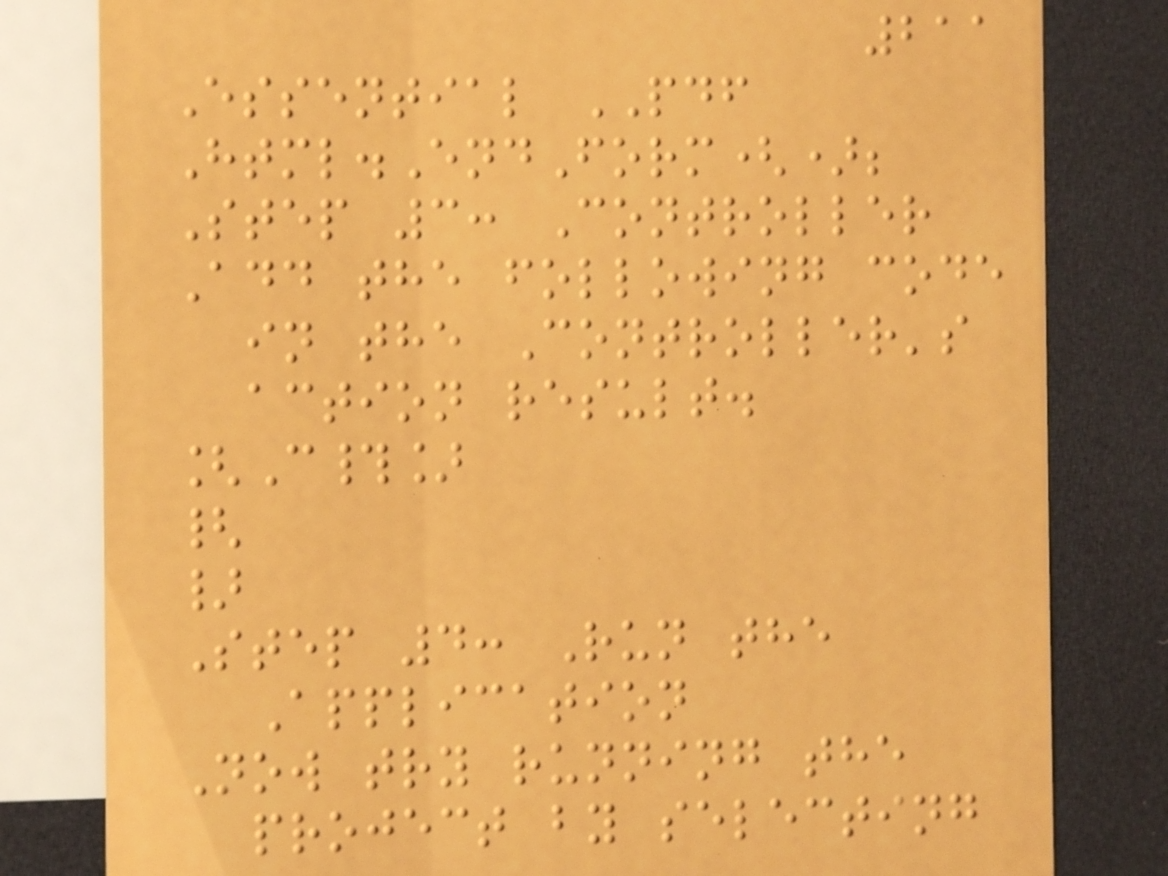211
Essential PDF
Html.EndForm();
Step 3: Controller
Add the following code
in the Controller's
action result.
[C#]
{
}
Step 4: Run the
Application
Now try running the
project by selecting
